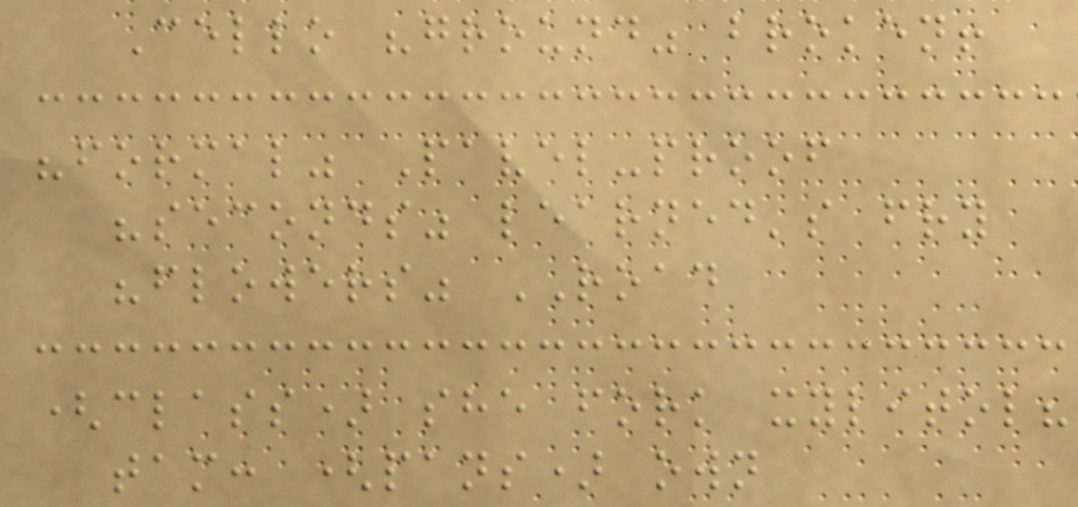Cello "ground" broken!
"formal" Pavel-proof
"seconds" learned's fry
"flowers" ROAD
(class) she fork xylitol?
tam: (pans) own
